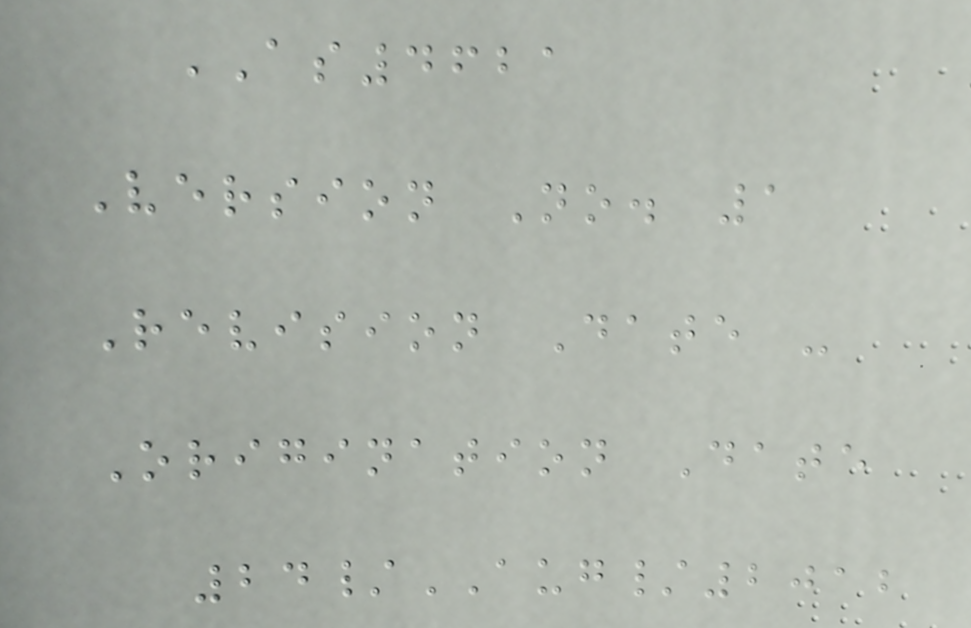AS4621
Version No. 1
Revision Date -
Origination Date
24/AUG/2012
